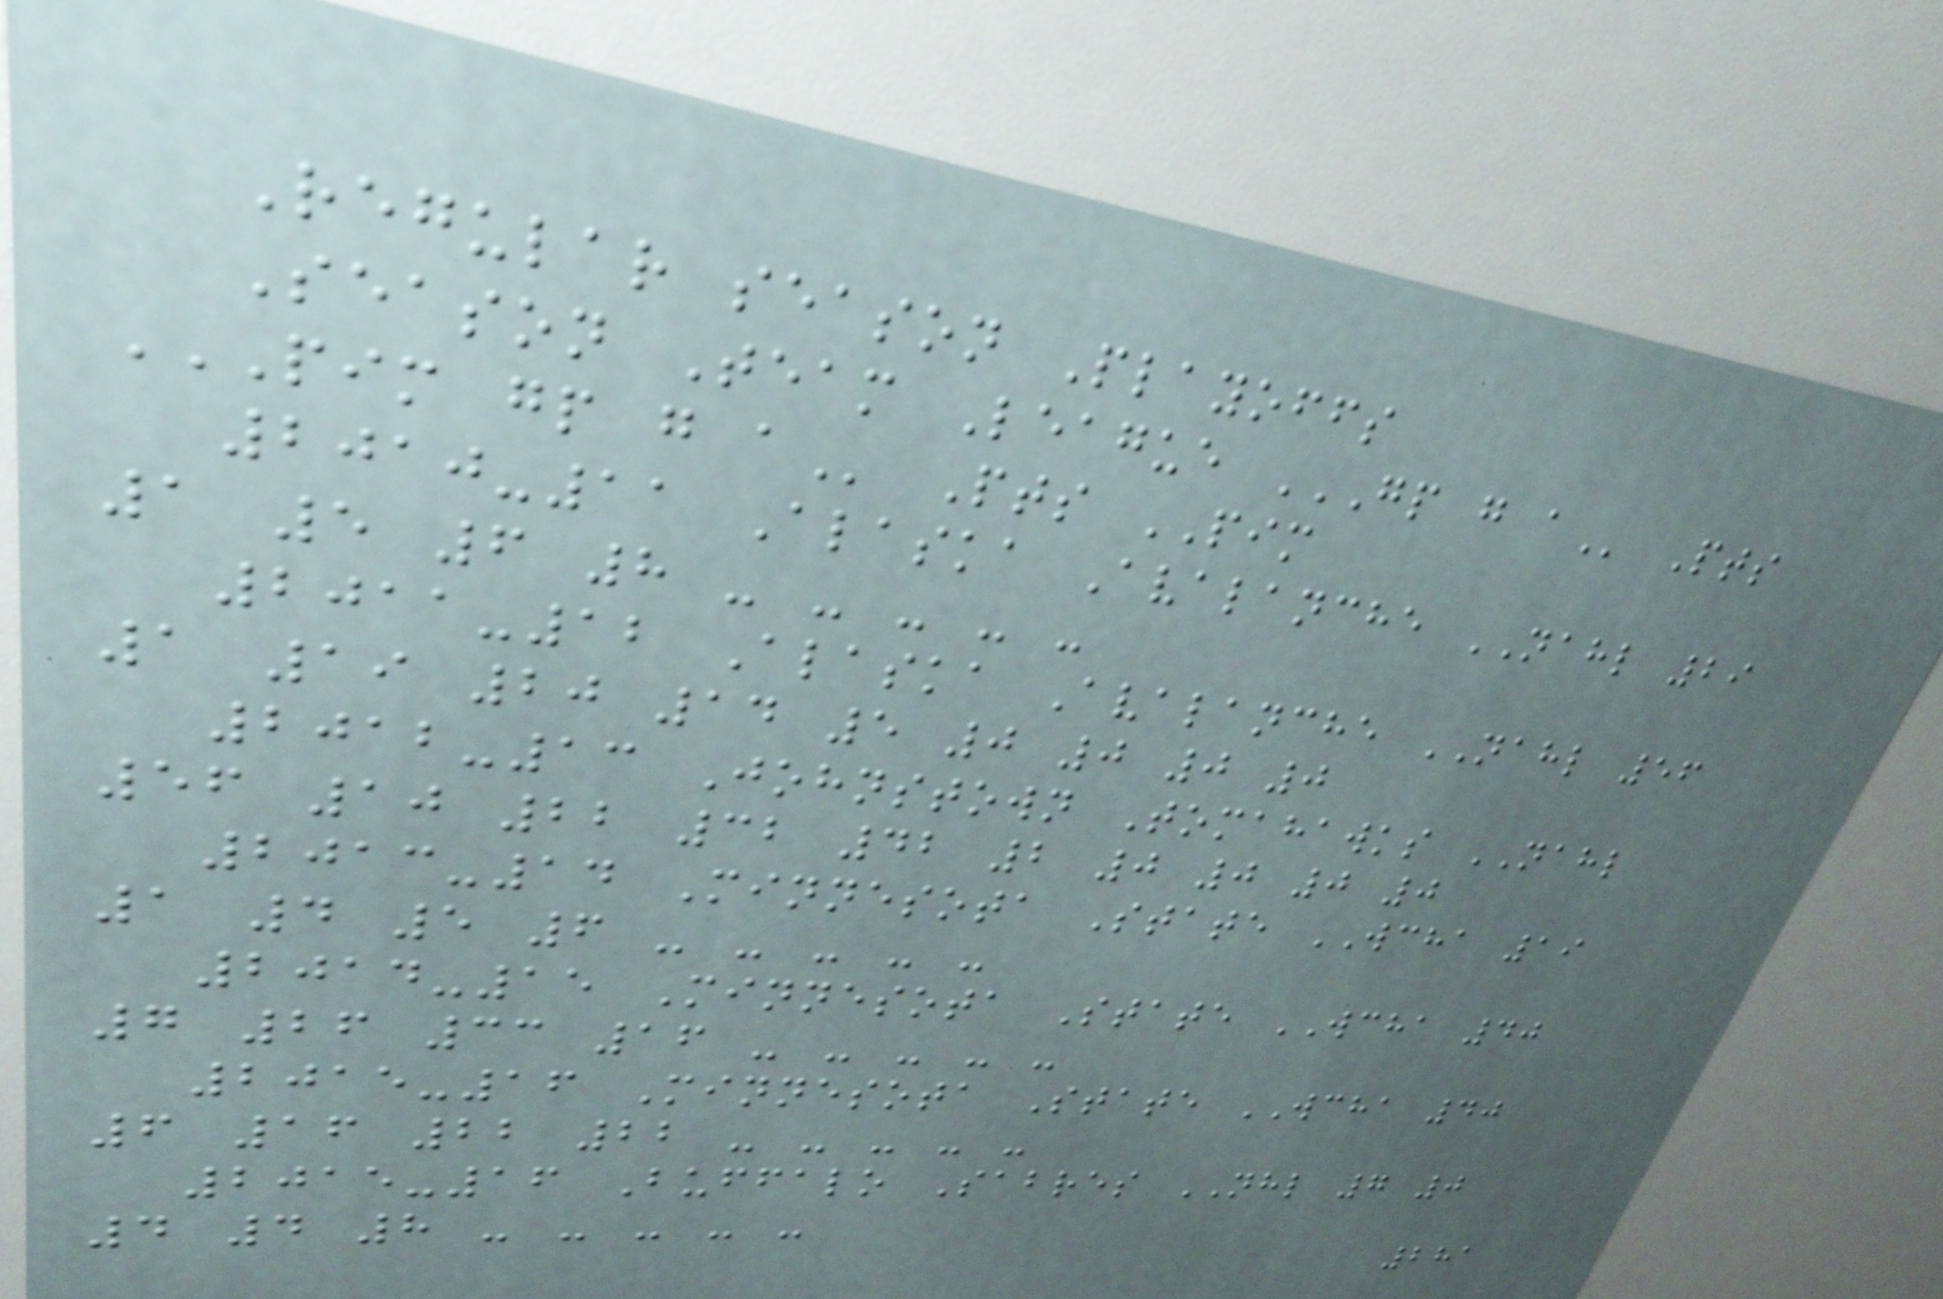Regular season Playoffs
Season Team League GP G A Pts
PIM GP G A Pts PIM
2010-11 Alaska Avalanche NAHL 29
1 5 6 8 - - - - -
2011-12 Alaska Avalanche NAHL 56
1 19 20 14 5 0 0 0 0
2012-13 Johnstown Tomahawks NAHL
56 10 22 32 42 2 0 0 0 0
2013-14 Minnesota State WCHA 19
1 4 5 6 - - - - -
2014-15 Minnesota State WCHA 40
7 26 33 16 - - - - -
2015-16 Minnesota State WCHA 40
6 16 22 22 - - - - -
2015-16 Buffalo Sabres NHL 7 0
4 4 8 - - - - -
281
